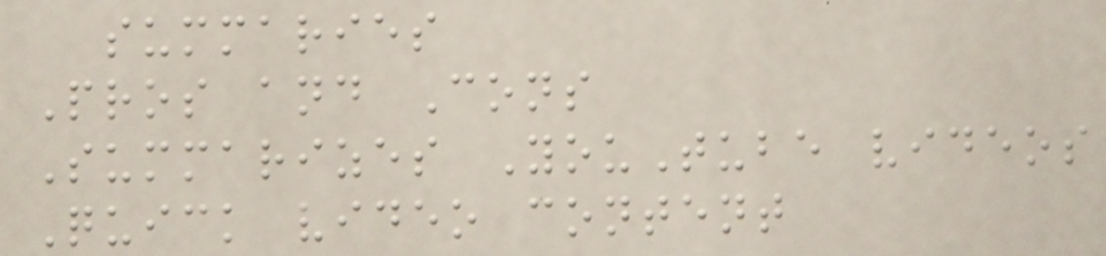summaries
Pros and Cons
Summarizes YouTube videos
Quick video content
